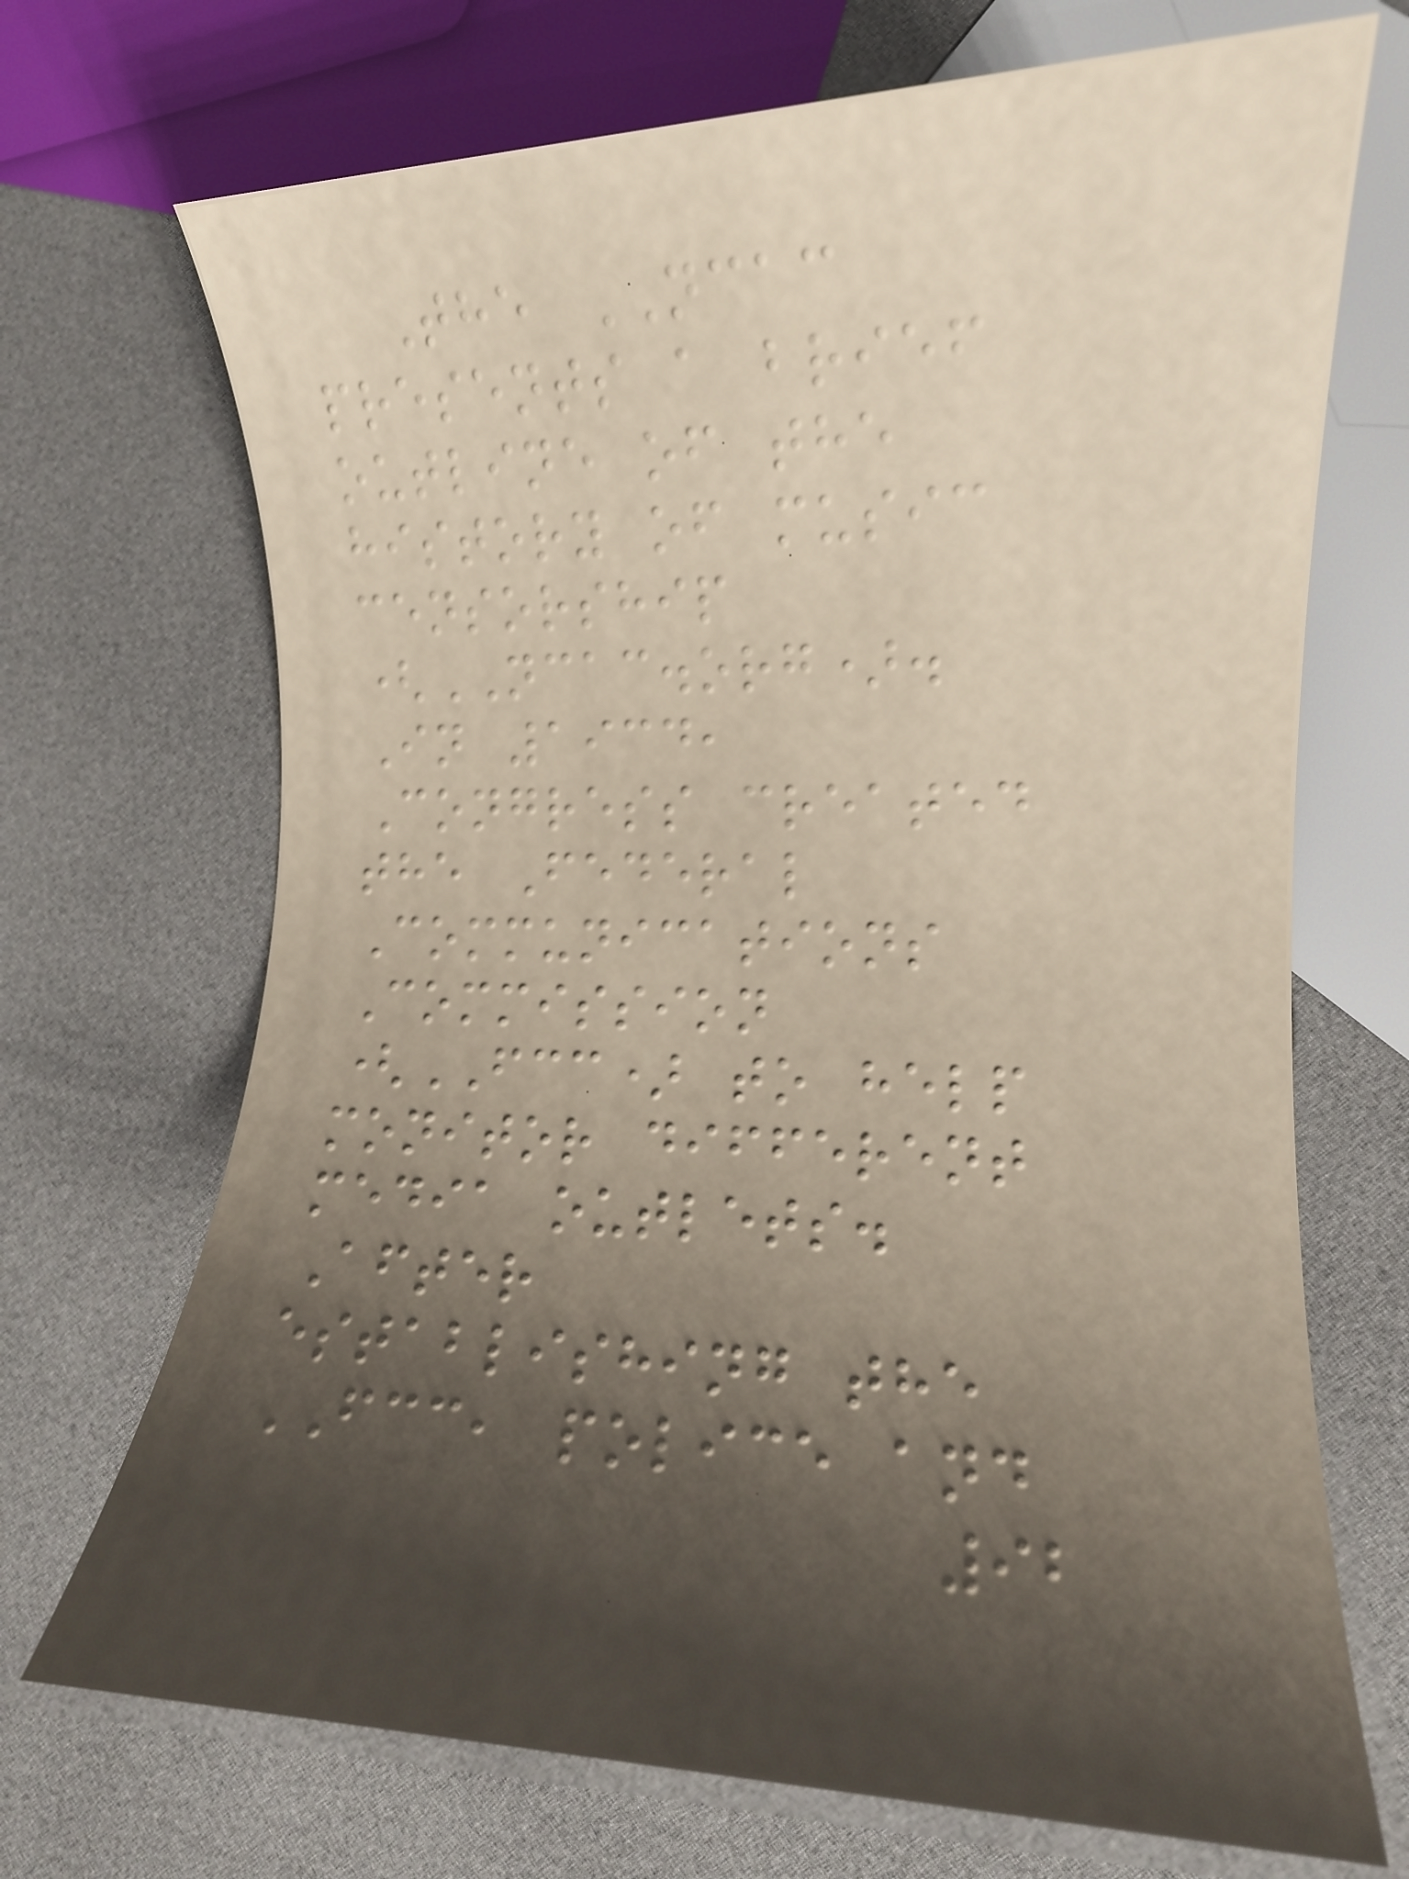The NCAC
presents a brief
outline of the
history of music
censorship
(NCAC.org).
In 1934,
Congress created
the Federal
Communications
Commission
(FCC) to help
monitor different
media outlets.
After
establishing the
FCC, police and
92
